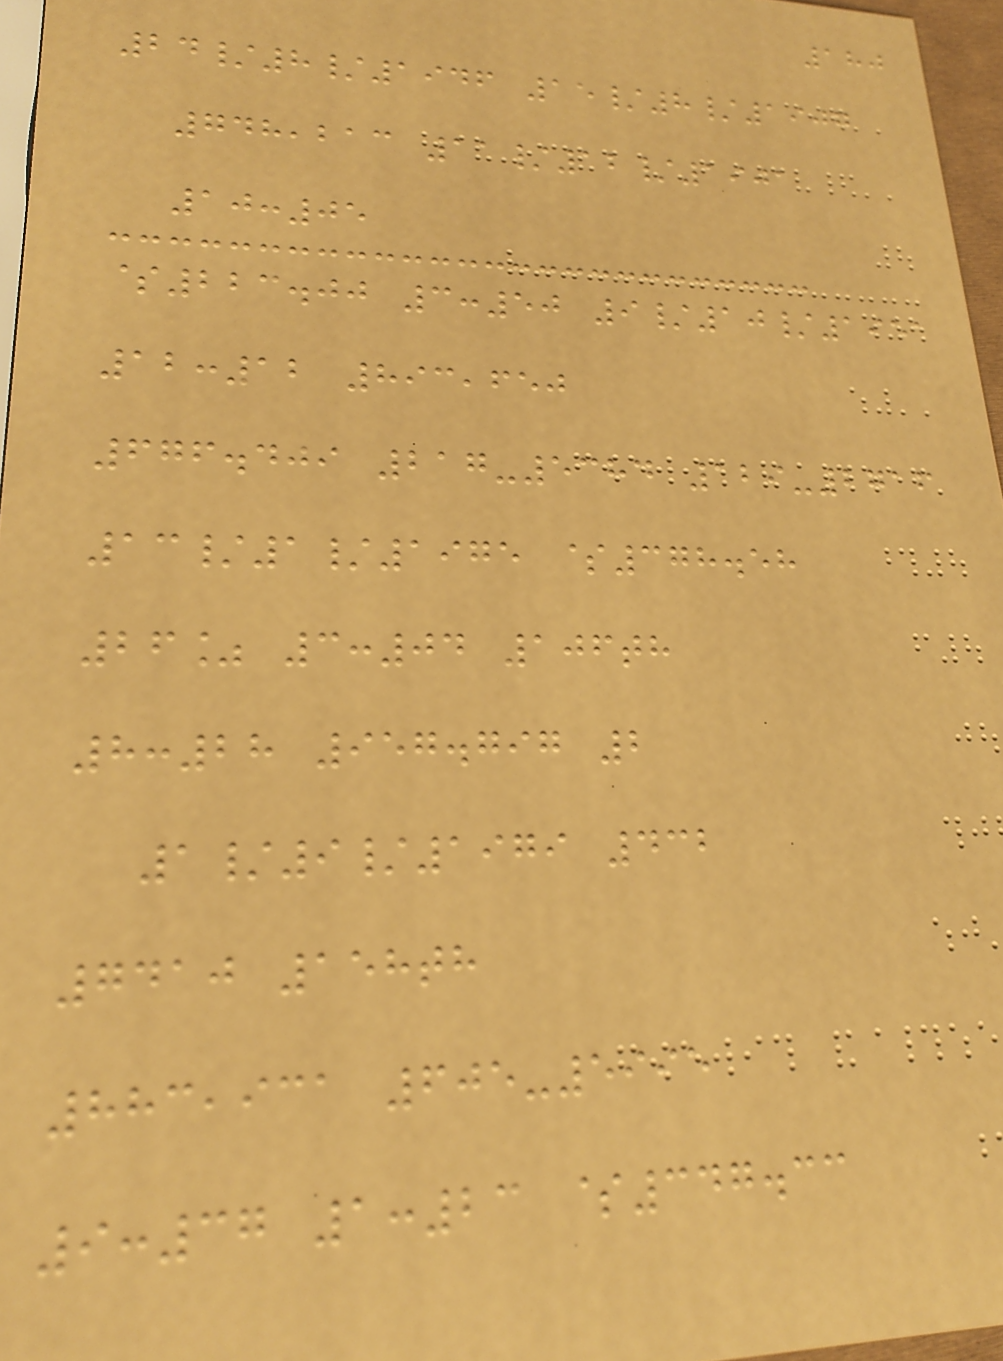180
24/8/1946 15/8/1907
748,213 11/12/1901
10:05
$223.00 3:50 9/10/1951
12:12 893,650
676.409 217-5384 129-2716
13/1/1975 $378.58
26% 3:04 106th
8:28 957.797 2
1/9/1979 432
7410 158th
883,931 605-5995
9:37 1:23 $347.33
